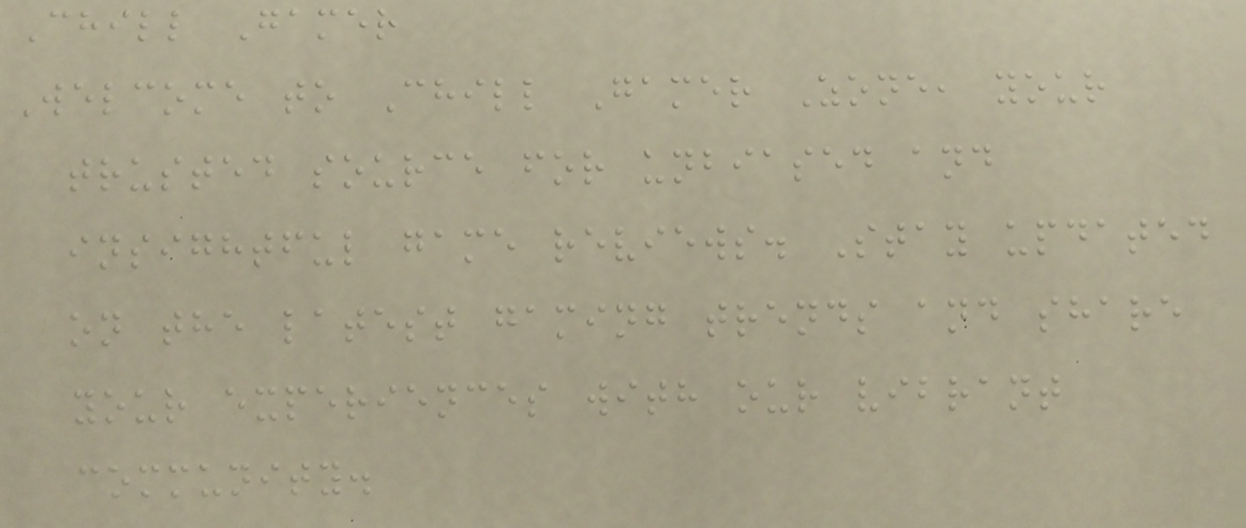Chill Gamer
Welcome to Chill Gamer Zone, your
trusted source for unbiased and
insightful game reviews. Stay updated
on the latest gaming trends and share
your experiences with our vibrant
community.
